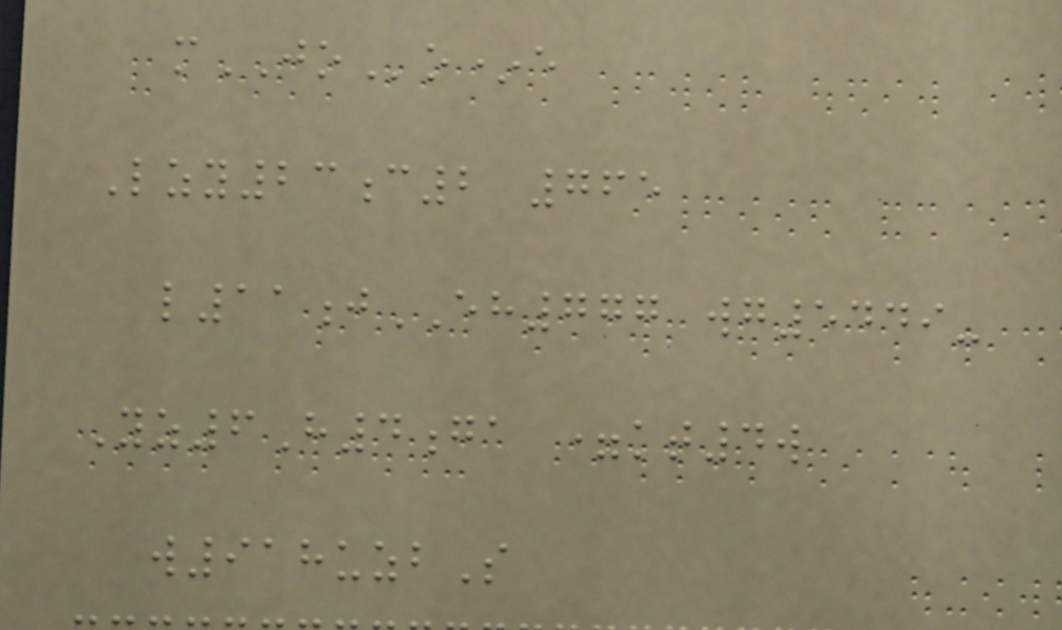mJOo*e
Lzy23c2 765
l11jEH777 wg5449-
Yz6H4ga =kt4w
w918uzbS
